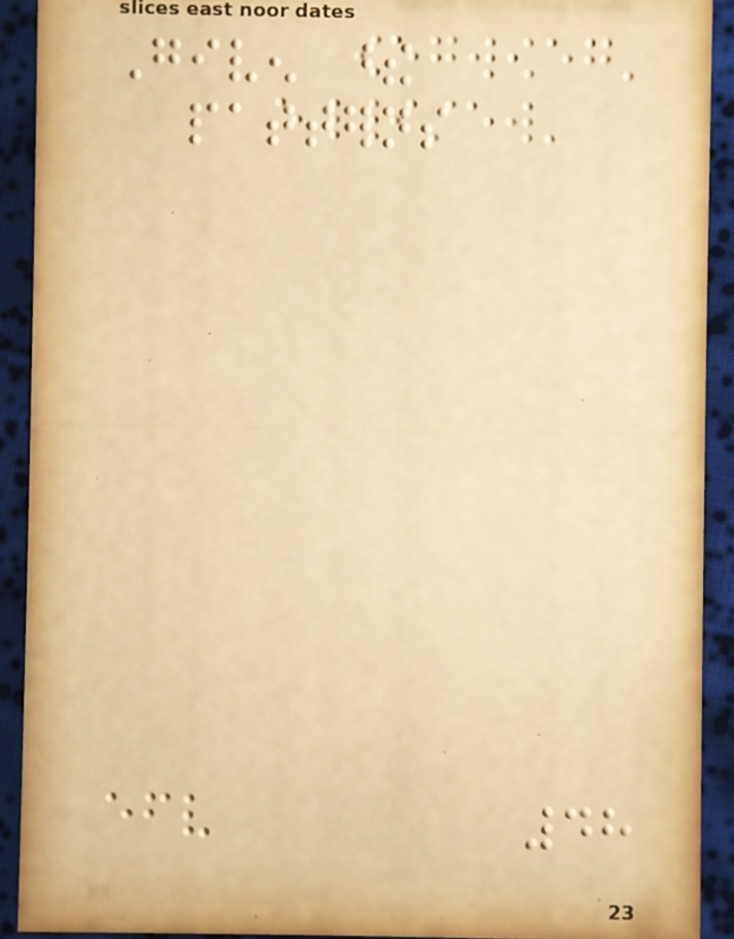Given these
patterns
48
